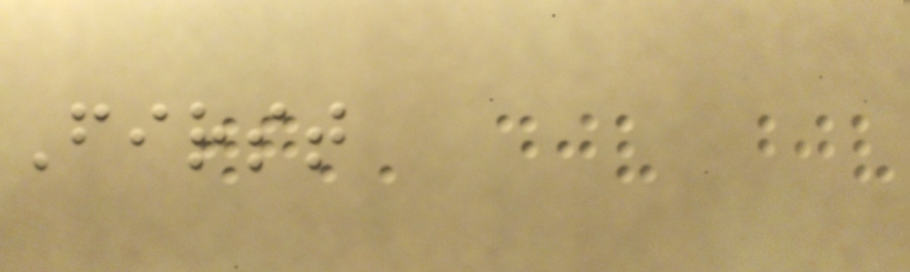First
